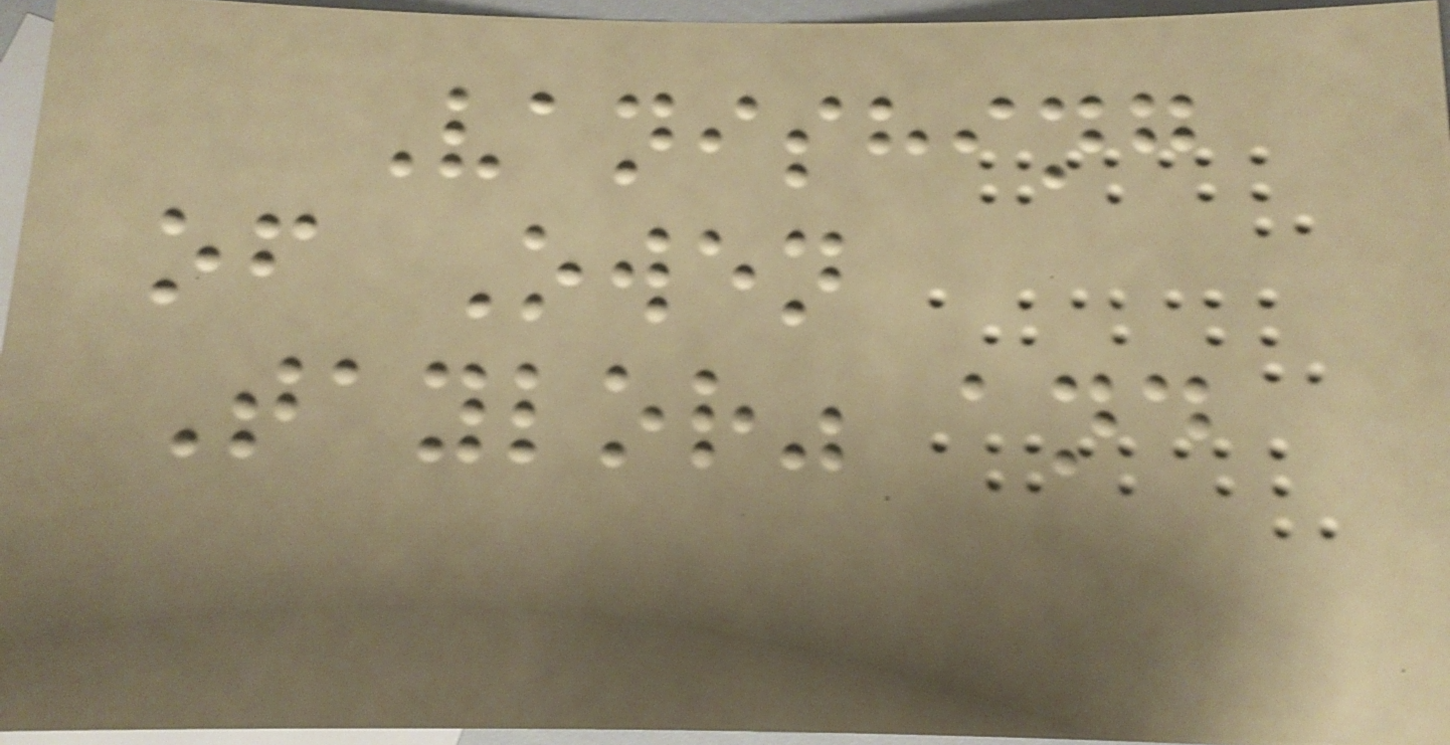Vanishing
of Owen
Taylor" and
